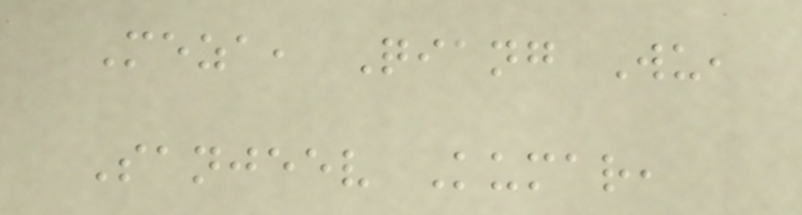Meza, Qiang Wu,
Sanjeev Kumar,
